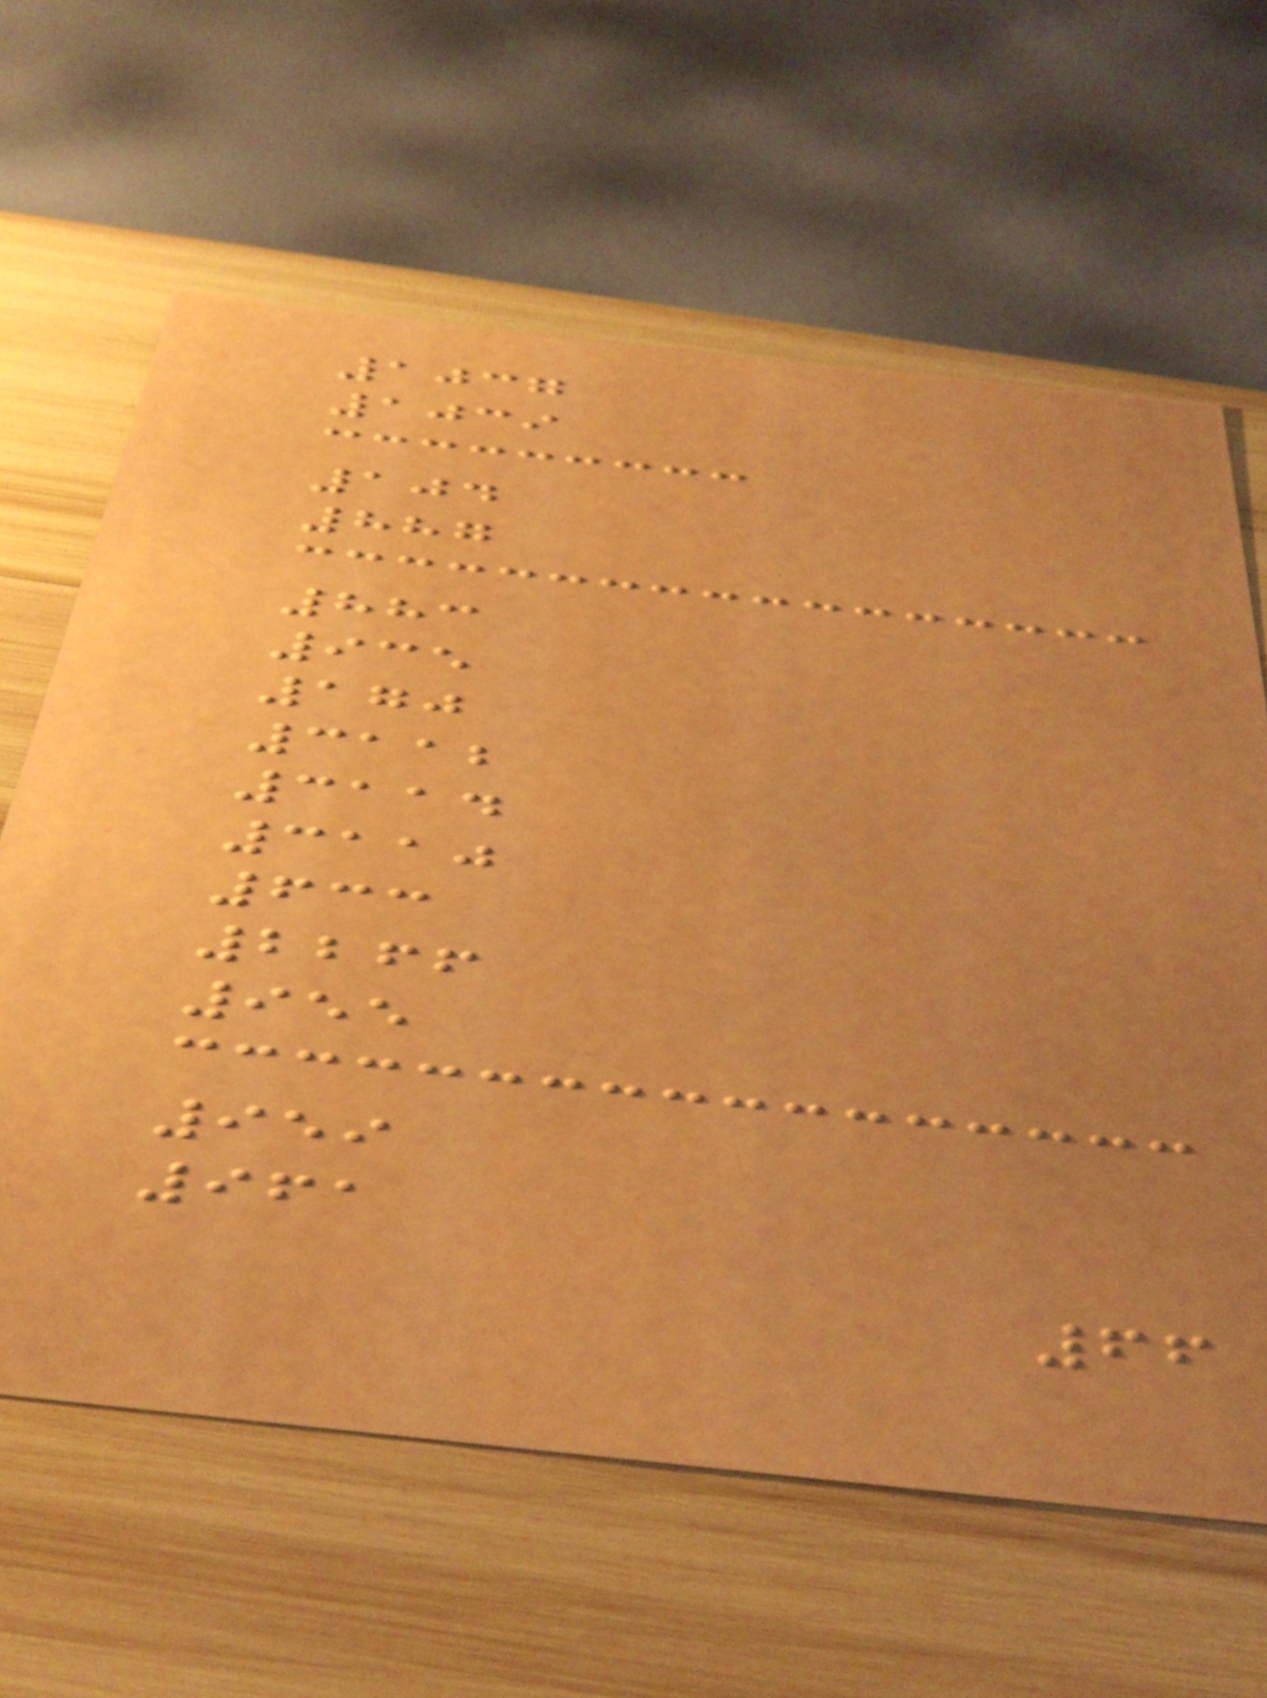1037
1039
104
887
883
935
170
3112
3114
3110
633
2266
955
959
961
66
